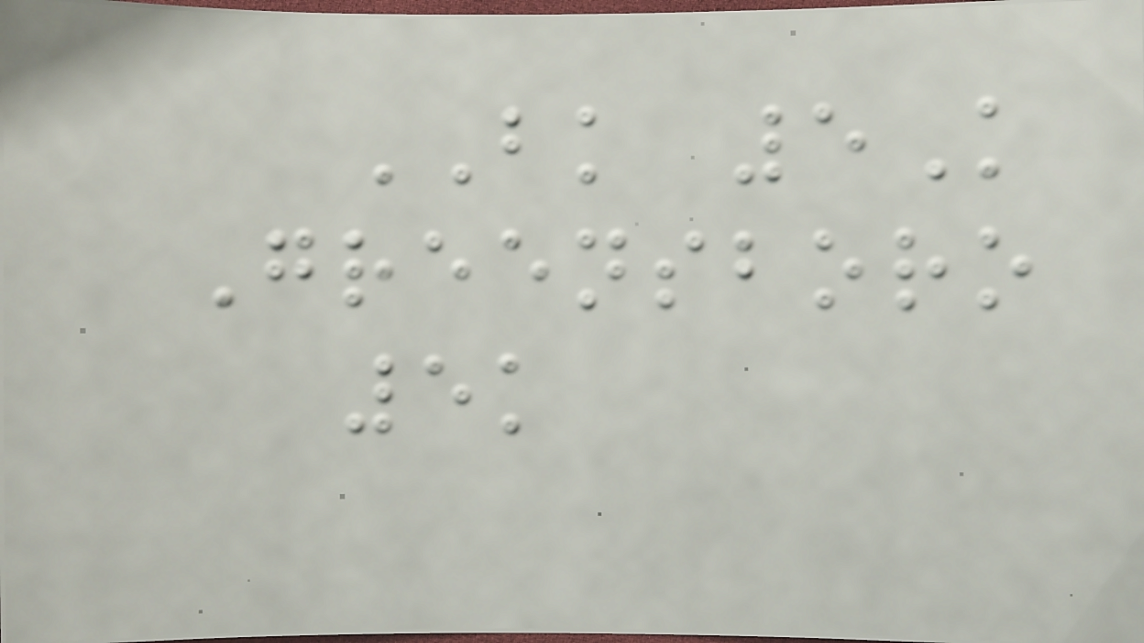BK 5K
Greensboro
5k
